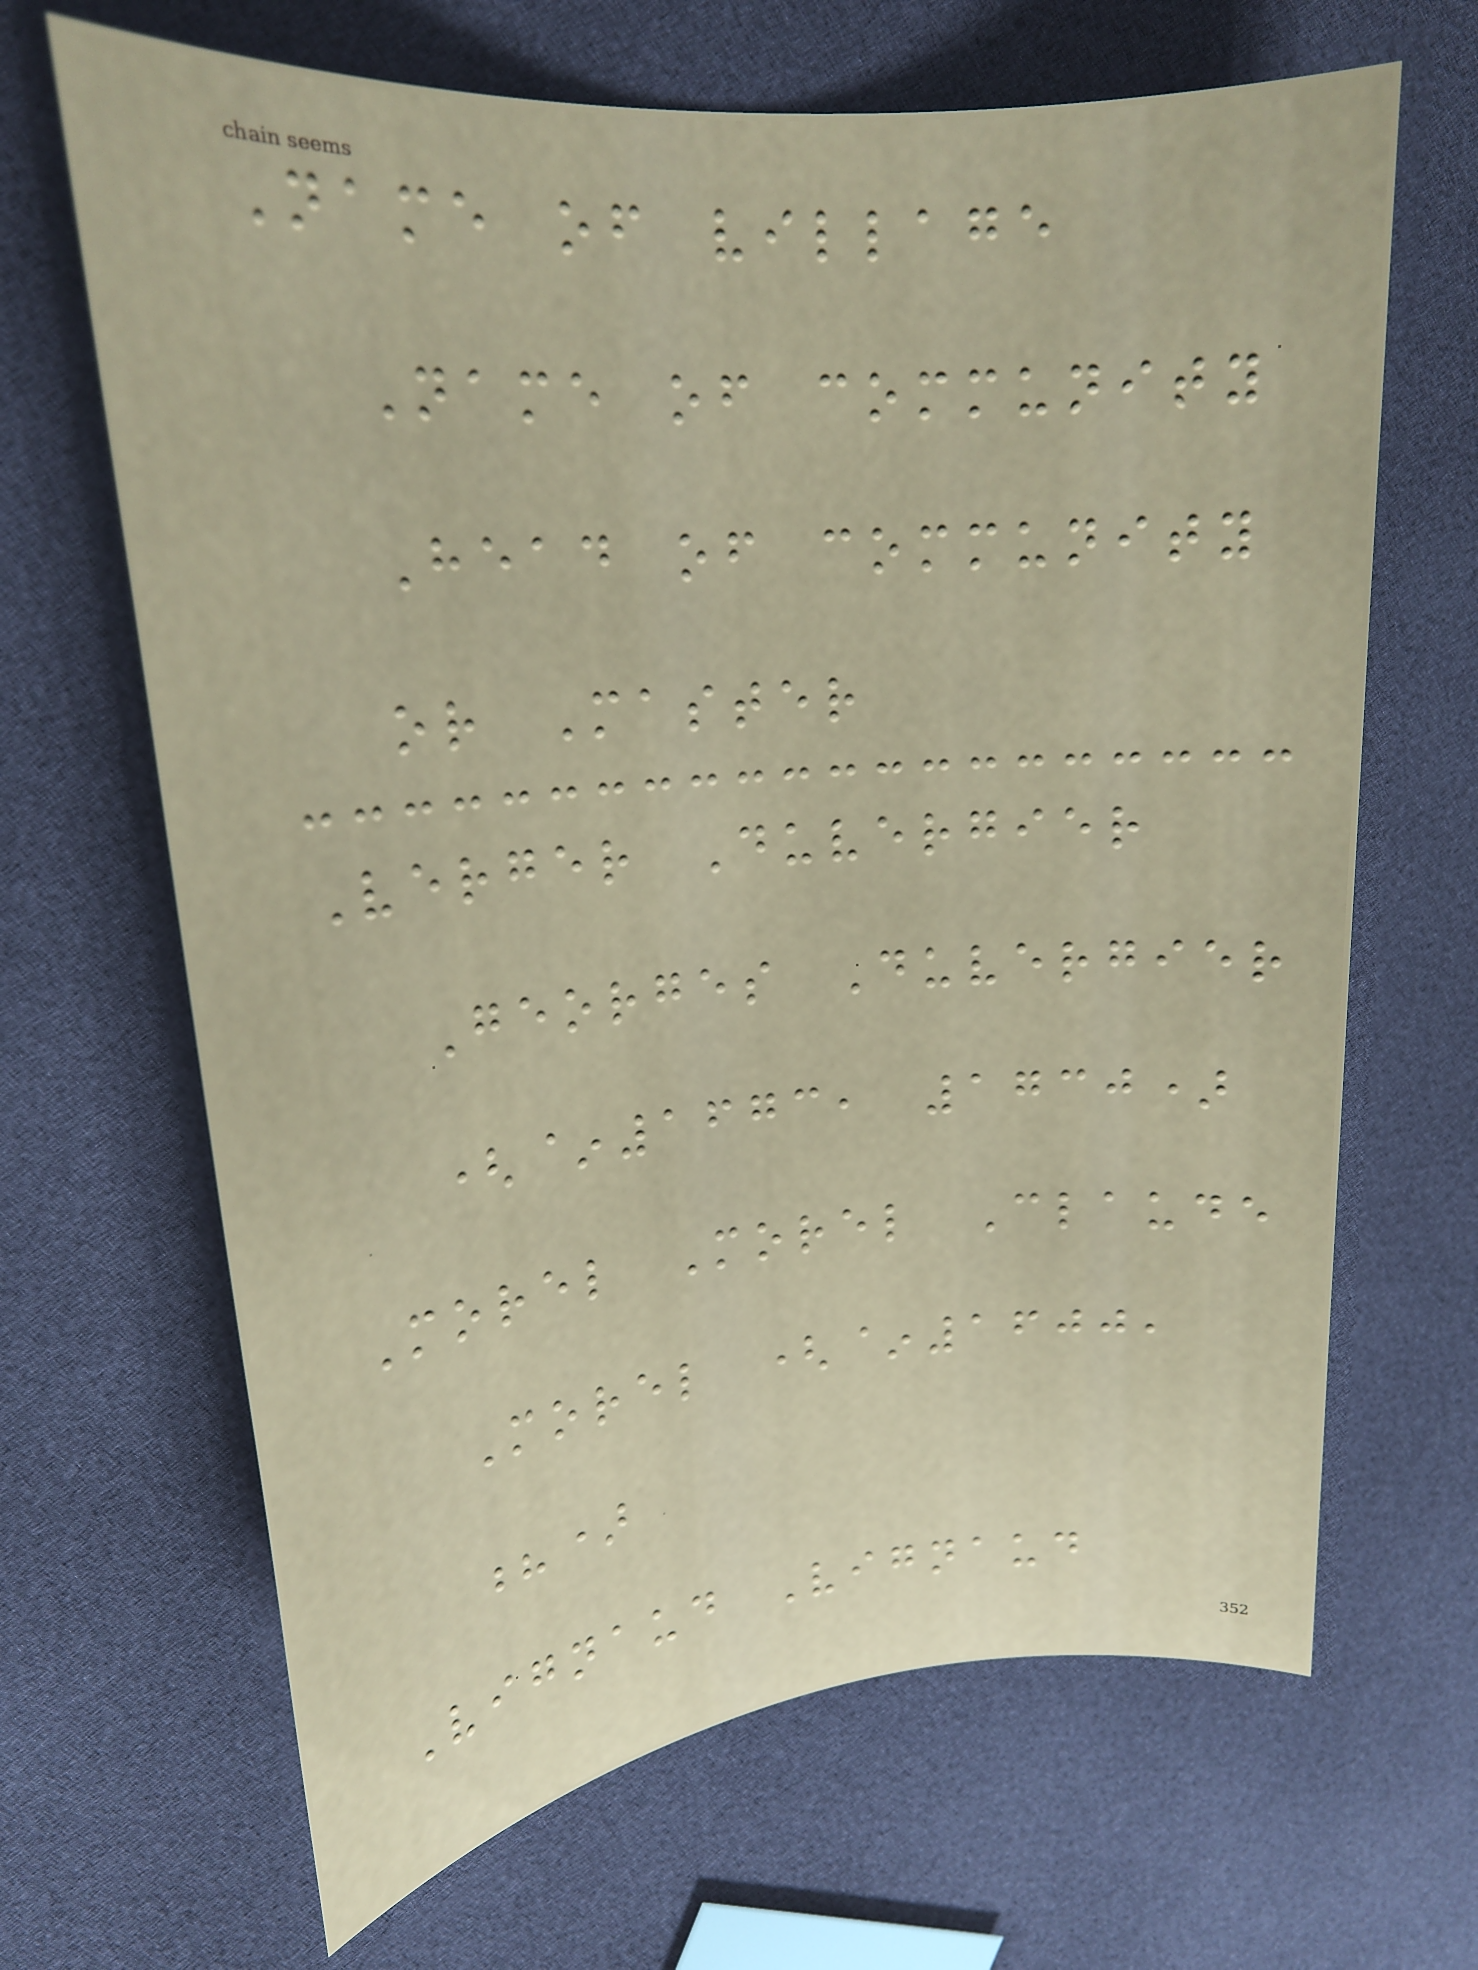Name of village
Name of community
Head of community
or Master
Verger Duvergier
Georges Duvergier
(~1673, 1730)
Morel Morel Claude
Morel (~1600,
?)
Vignaud Vignaud
